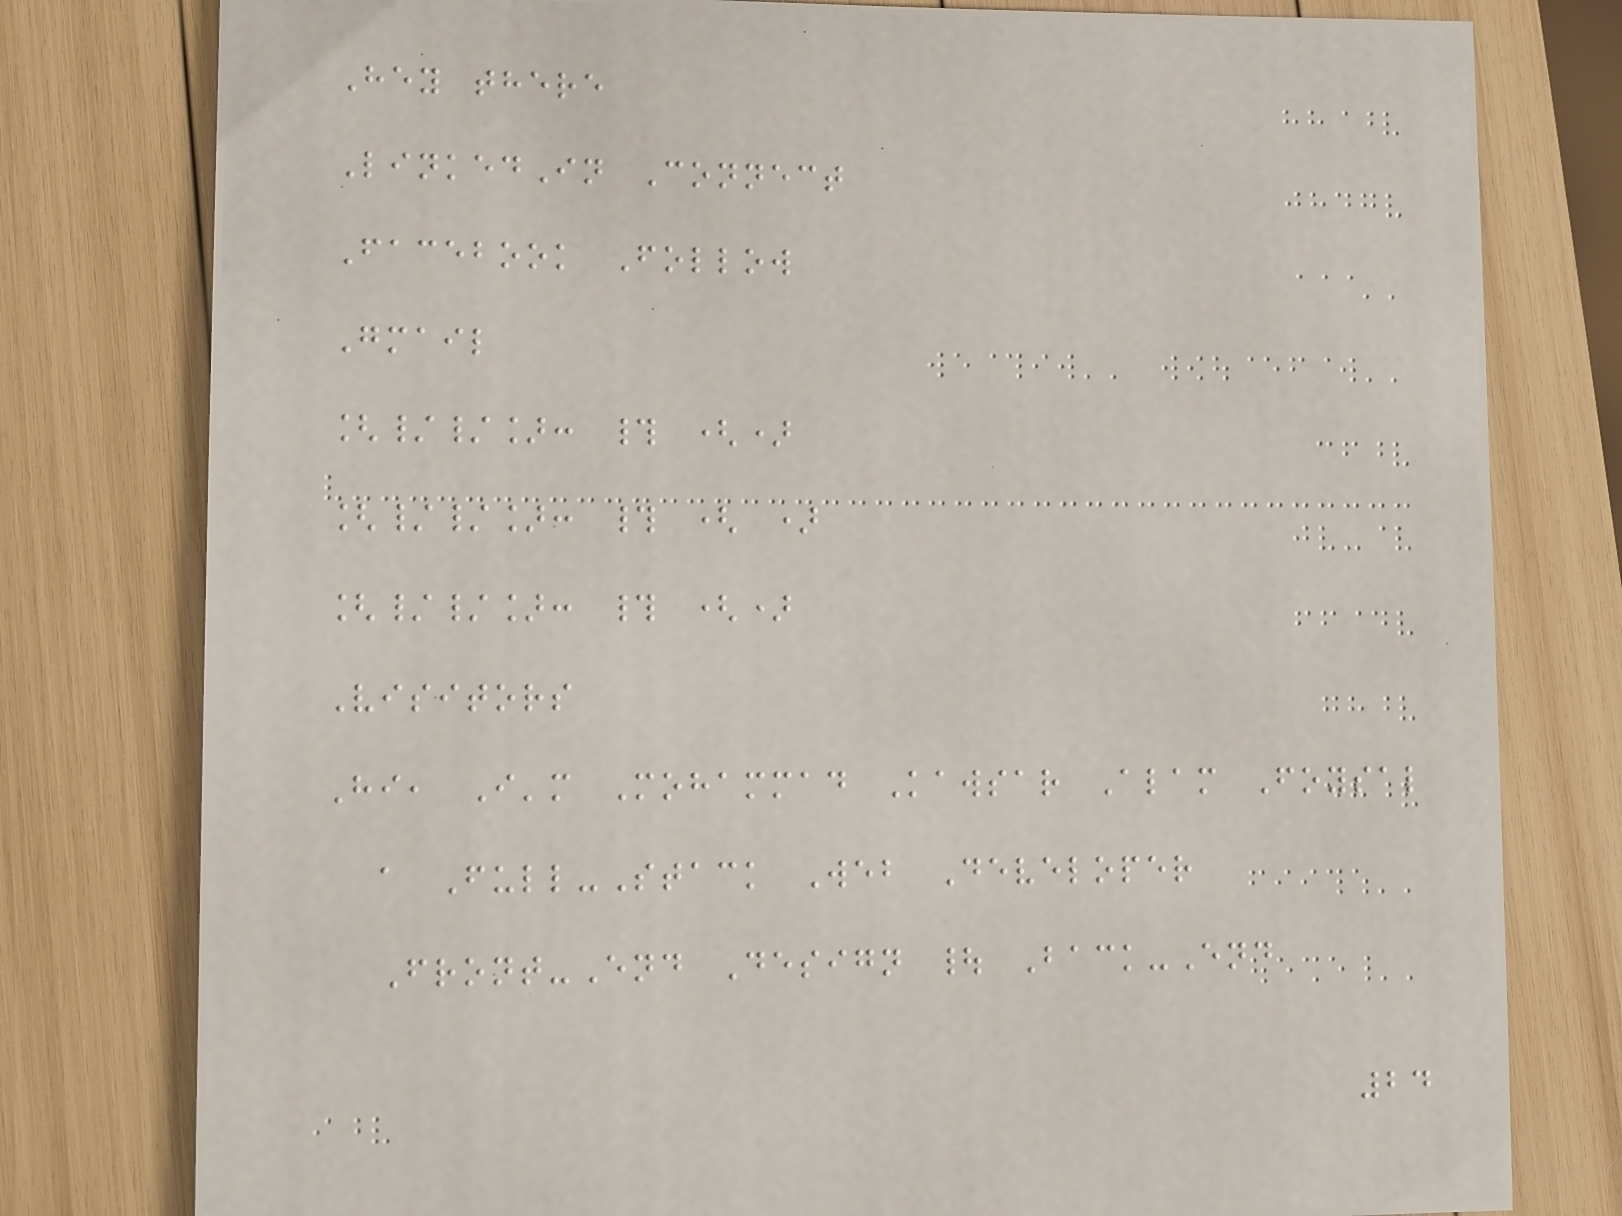Hey there
LinkedIn Connect
Facebook Follow
Gmail
[//]: # ()
[//]: # ( )
[//]: # ()
Visitors
Hi, I'm Mohammad Kawsar Alam Foysal
a Full-Stack Web Developer
Front-End Design | Back-End
24
